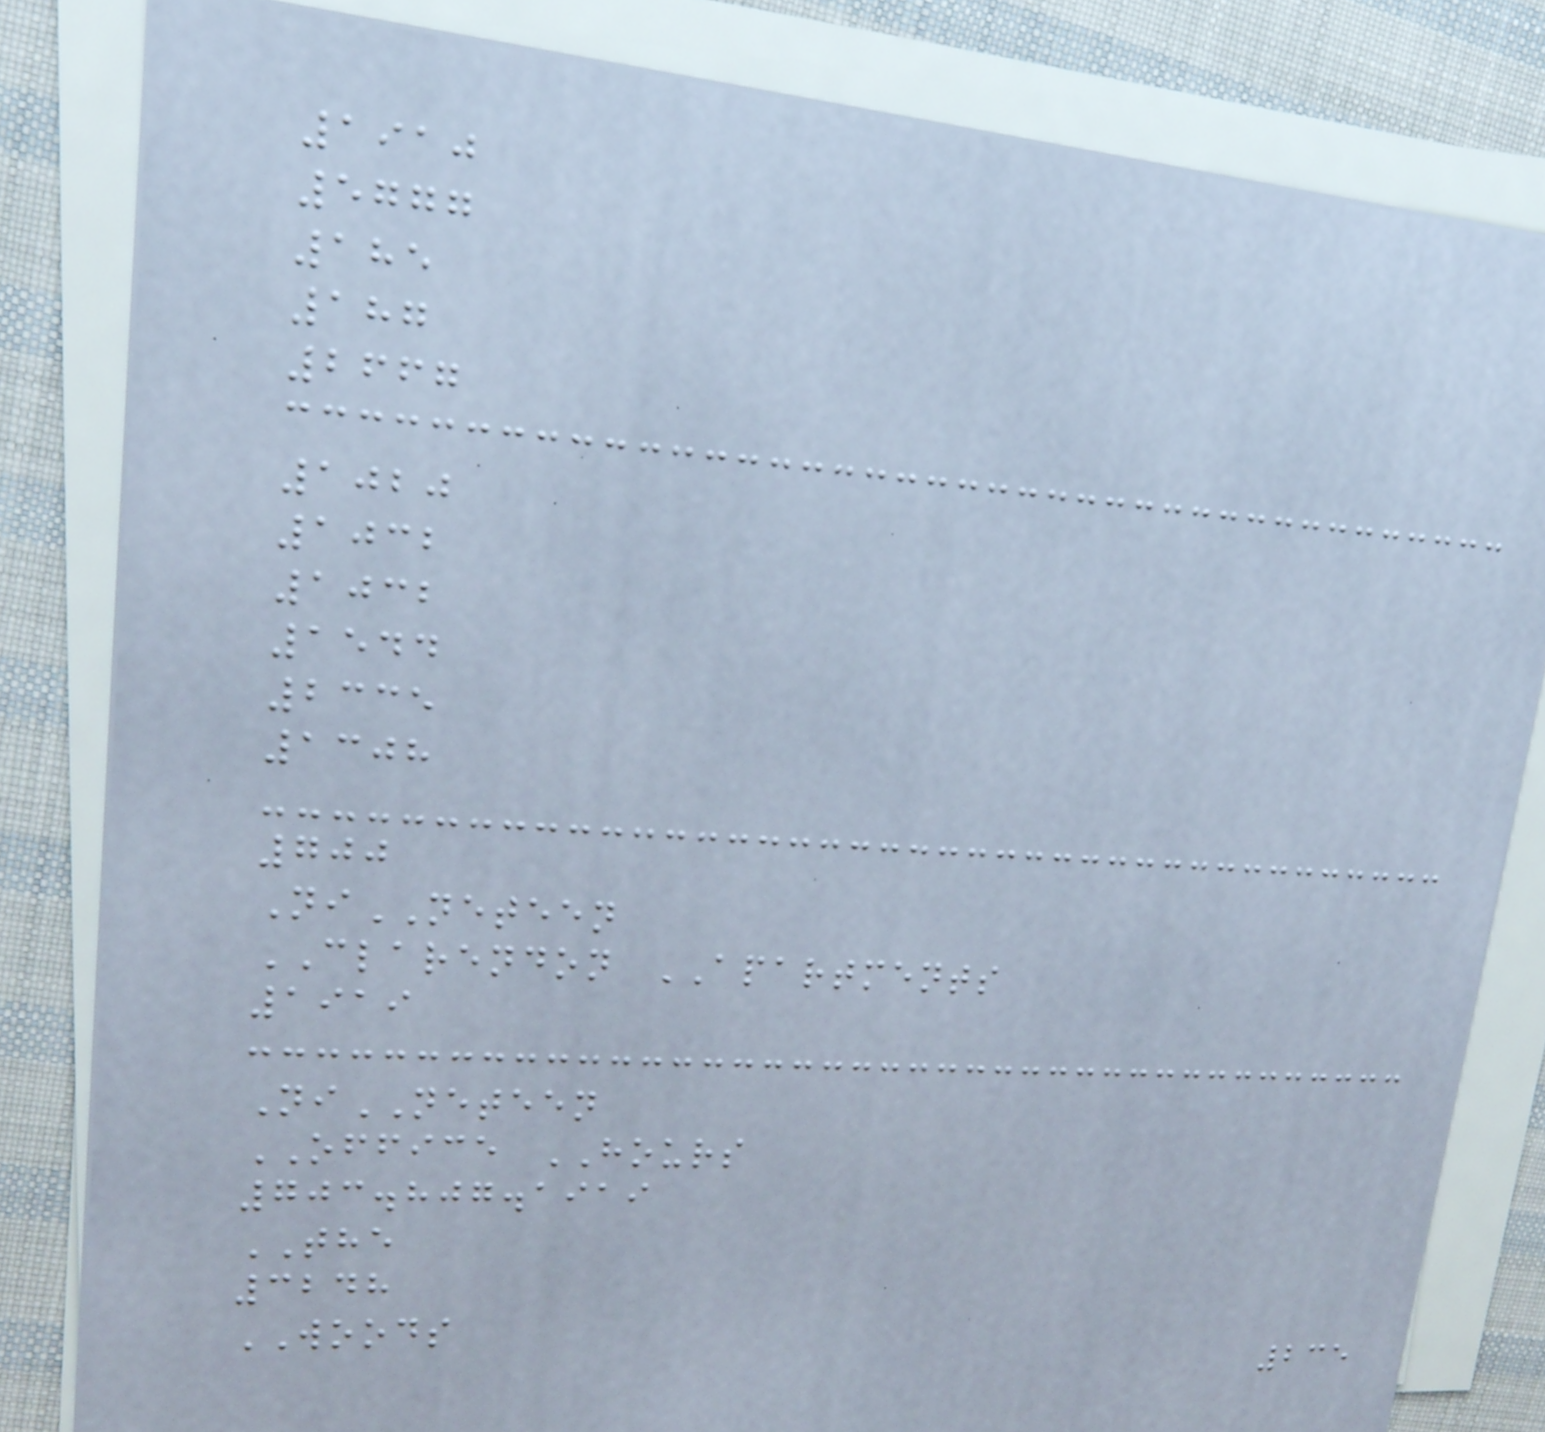1910
5777
185
187
2667
1020
1032
1032
1544
2335
1308
700
NiNETEEN
CLARENDON APARTMENTS
1919
NiNETEEN
OFFICE HOURS
703.807.1919
THE
3248
WOODS
235
